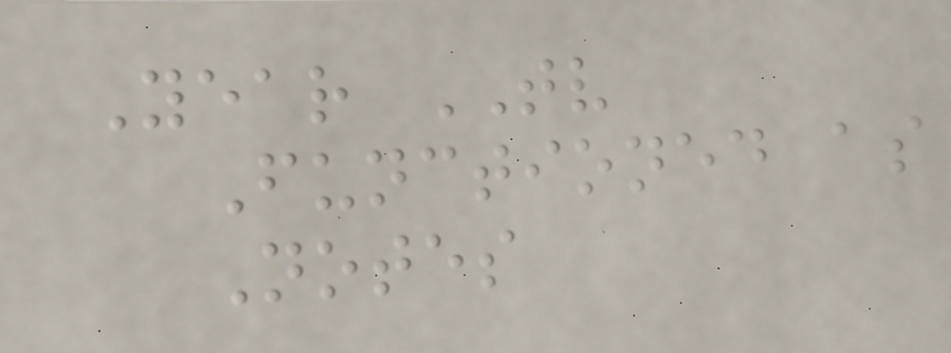Year TV
Functioned as
Notes
